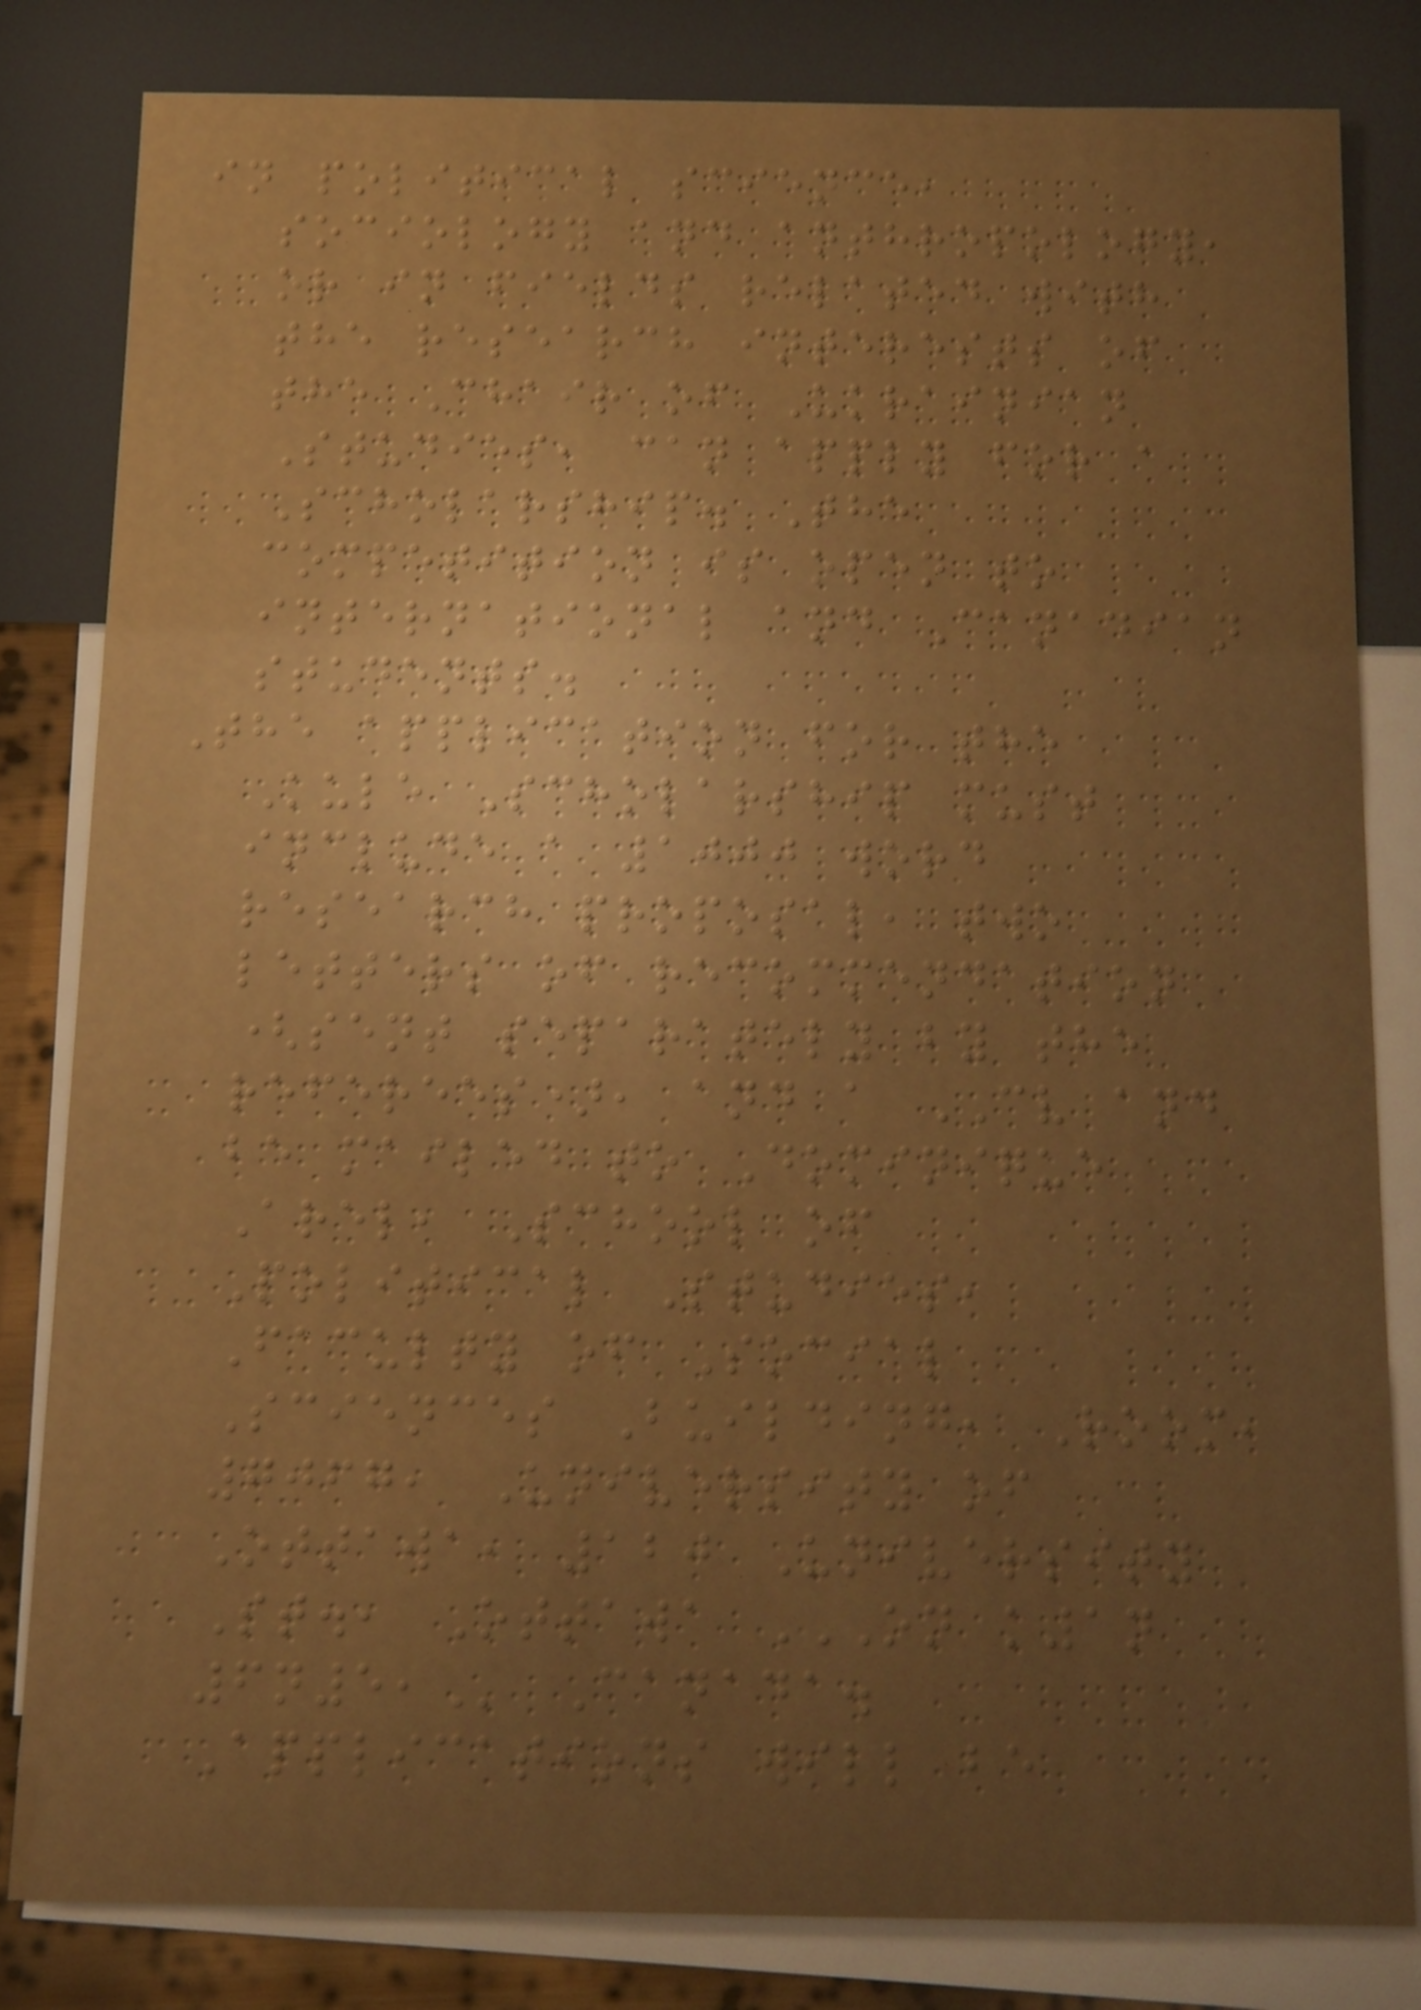in political science,
sociology and anthropology,
or in fields related with
the research interests of
the Chair of Ukrainian
Studies, can apply for a
Scholarship. The
competition is open to
international and Canadian
students.
The application for the
Kule Scholarship must
include a 1000 word
research proposal, two
letters of recommendation
(sent separately by the
referees), and a CV and
be mailed to Dominique
Arel, School of
Political Studies,
Faculty of Social
Sciences Building, Room,
7067, University of
Ottawa, 120 University
St., Ottawa ON K1N
6N5, Canada.
Applications will be
